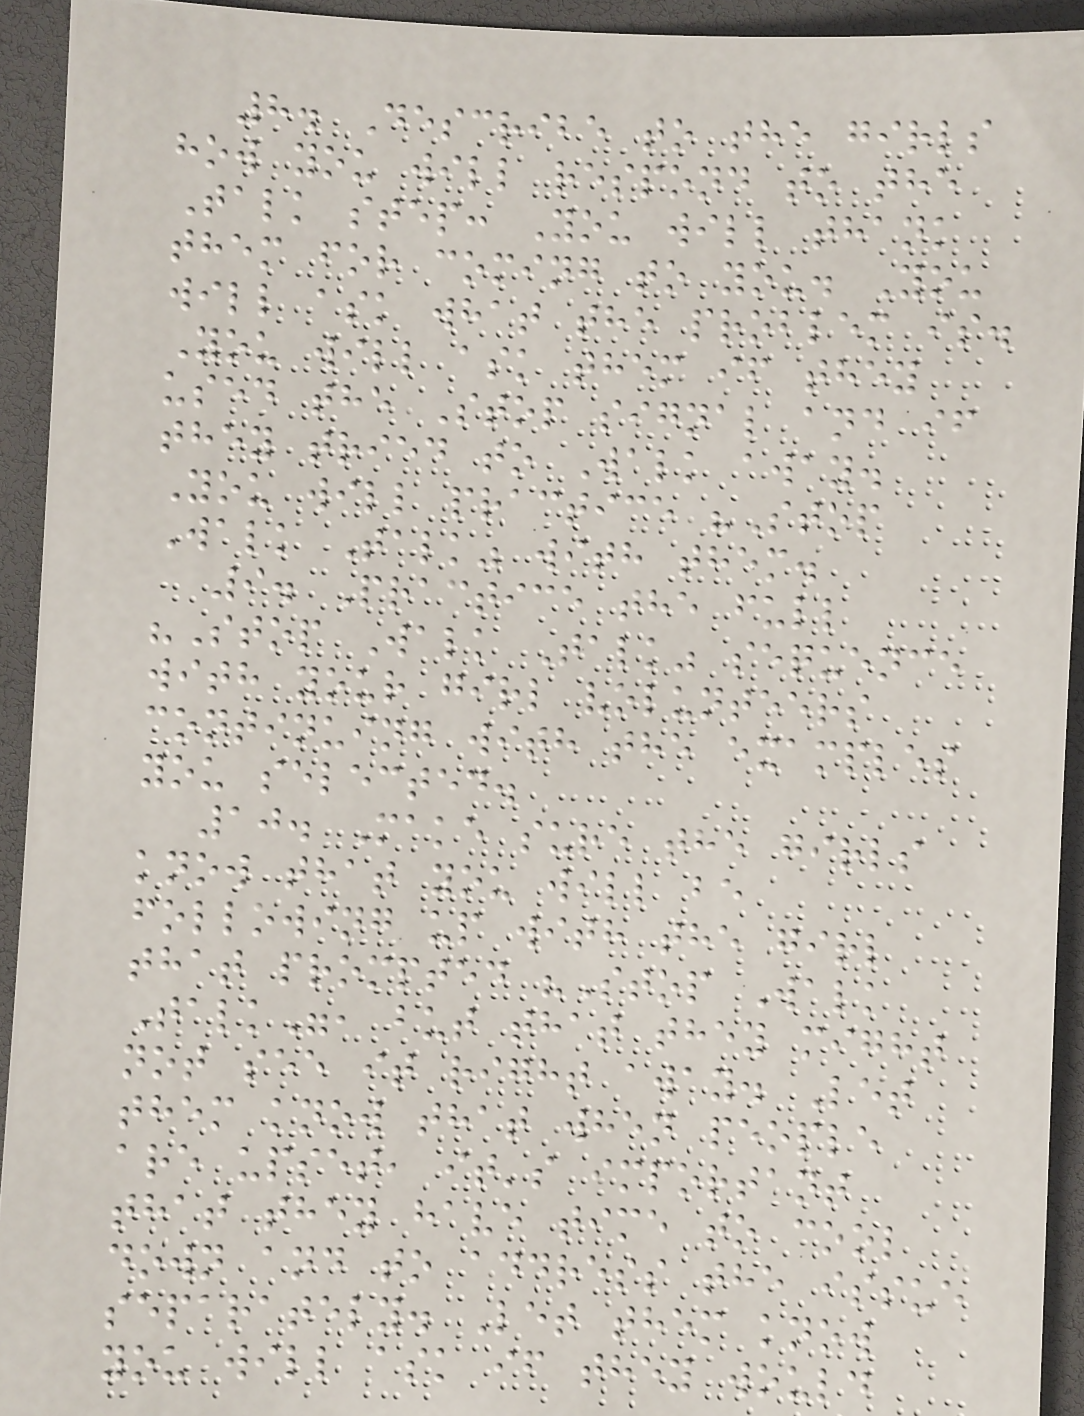8. Describe to the girls
how you will respond to the
Talk step: You will thank
them for coming to you. You
will ask what the problem is.
You will ask them if they
used the Stop signal and if
they tried to Walk away.
You will practice "Stop
Walk Talk" with them.
9. Practice the full
"Stop Walk Talk" sequence
with your girl volunteers
continuing with the examples
you selected.
10. Make sure the girls
know that you will be
following up with the girl
that prompted "Stop Walk
Talk", but that they might
not see it right away. Let
them know that when people
are upset, it's important
that they have time to cool
down and to address the issue
separately. Let them know
you will ask if they would
